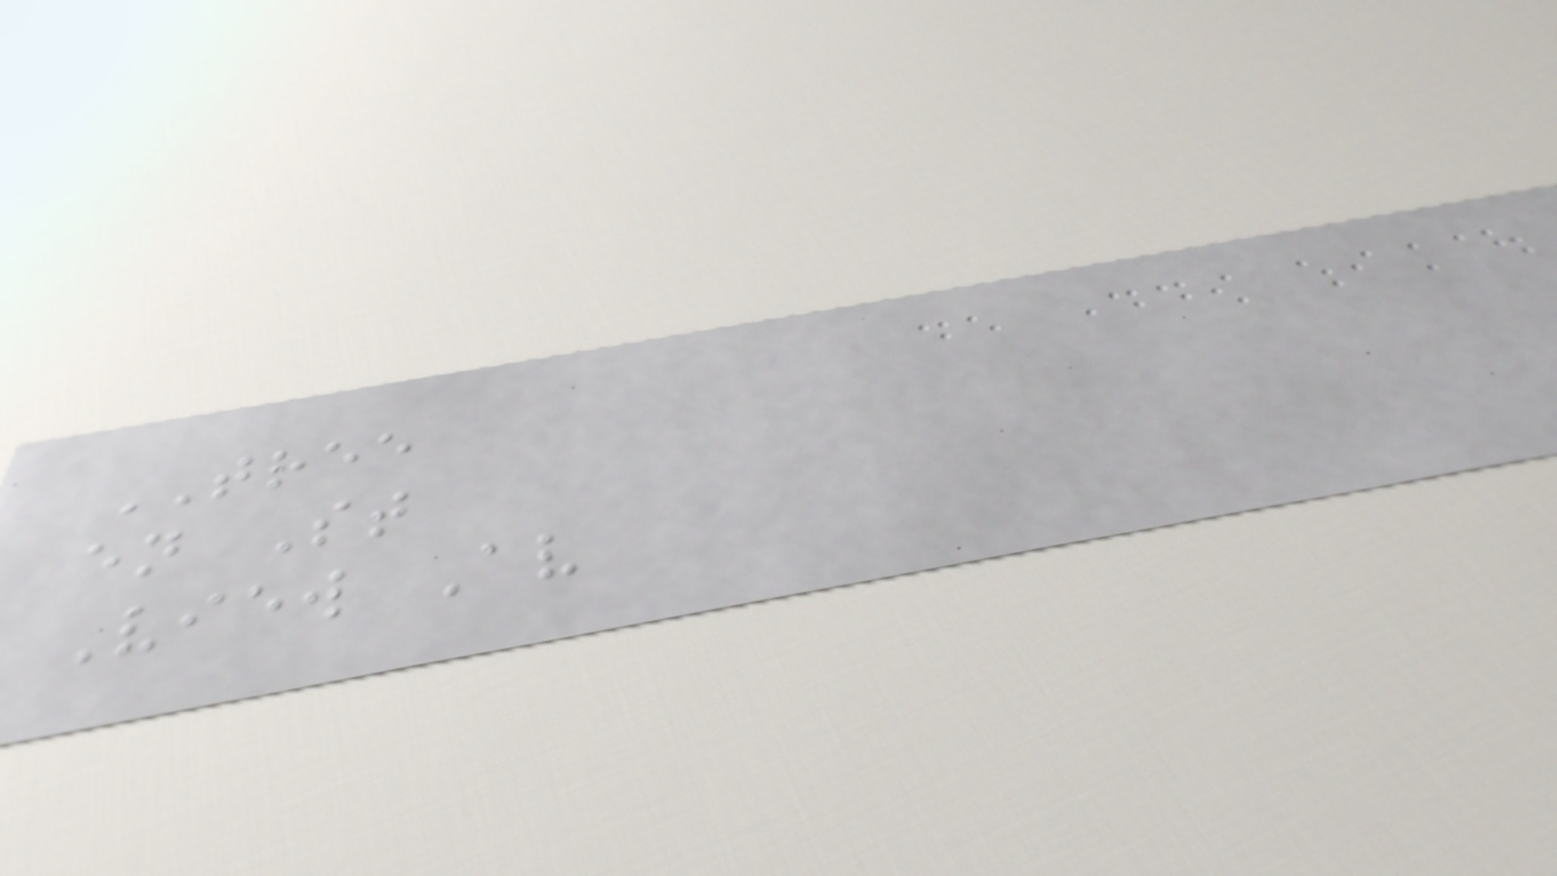TREE
en St
View Av
